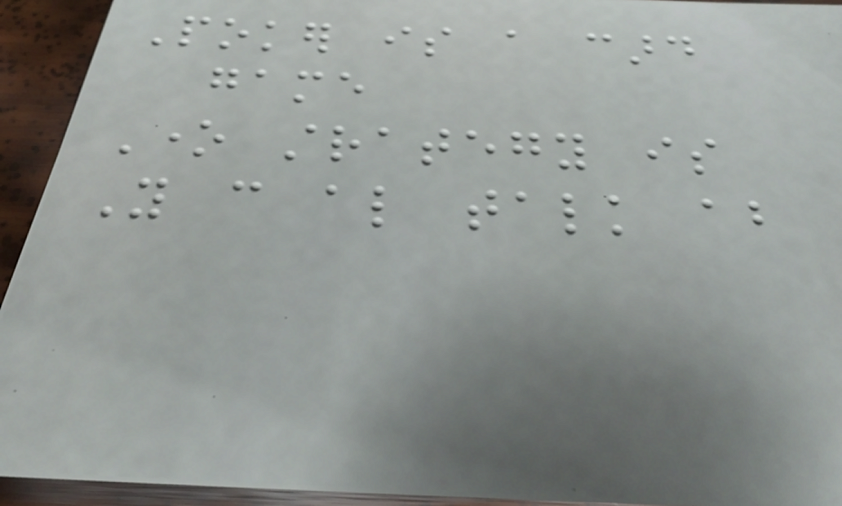Poker is a card
game
One strategy is
You can also talk about
